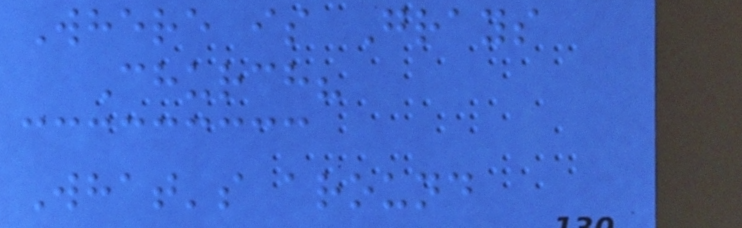Where is Grays
Church?
What's around
